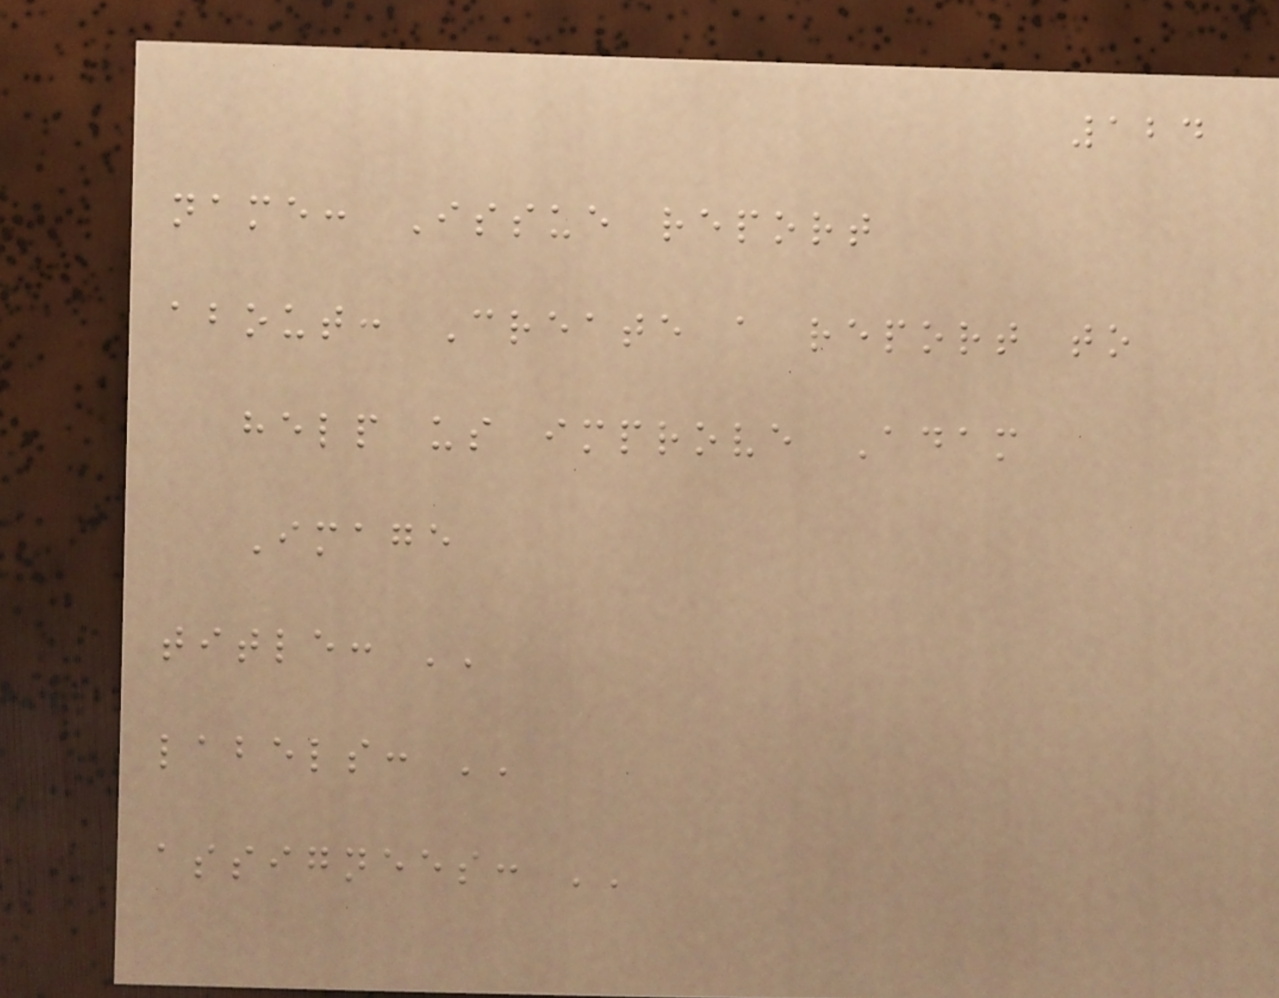124
name: Issue report
about: Create a report to
help us improve Adam
Image
title: ''
labels: ''
assignees: ''
